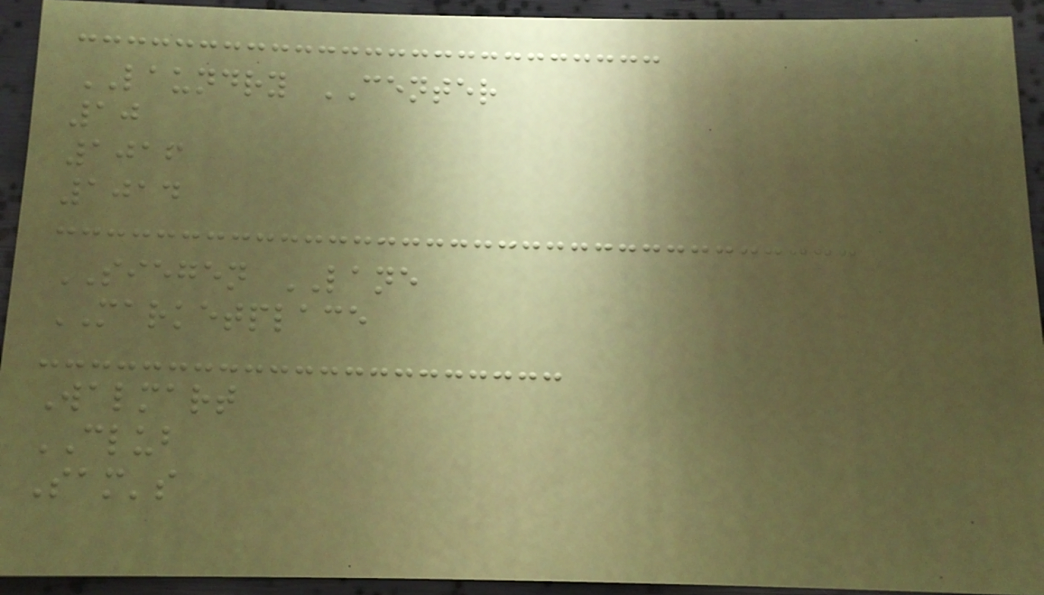LAUNDRY CENTER
10
1016
1014
SIEGEN LANE
MARKETPLACE
Walmart
CLUB
Sam's
